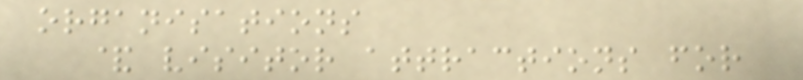organisations
& visitor attractions for
